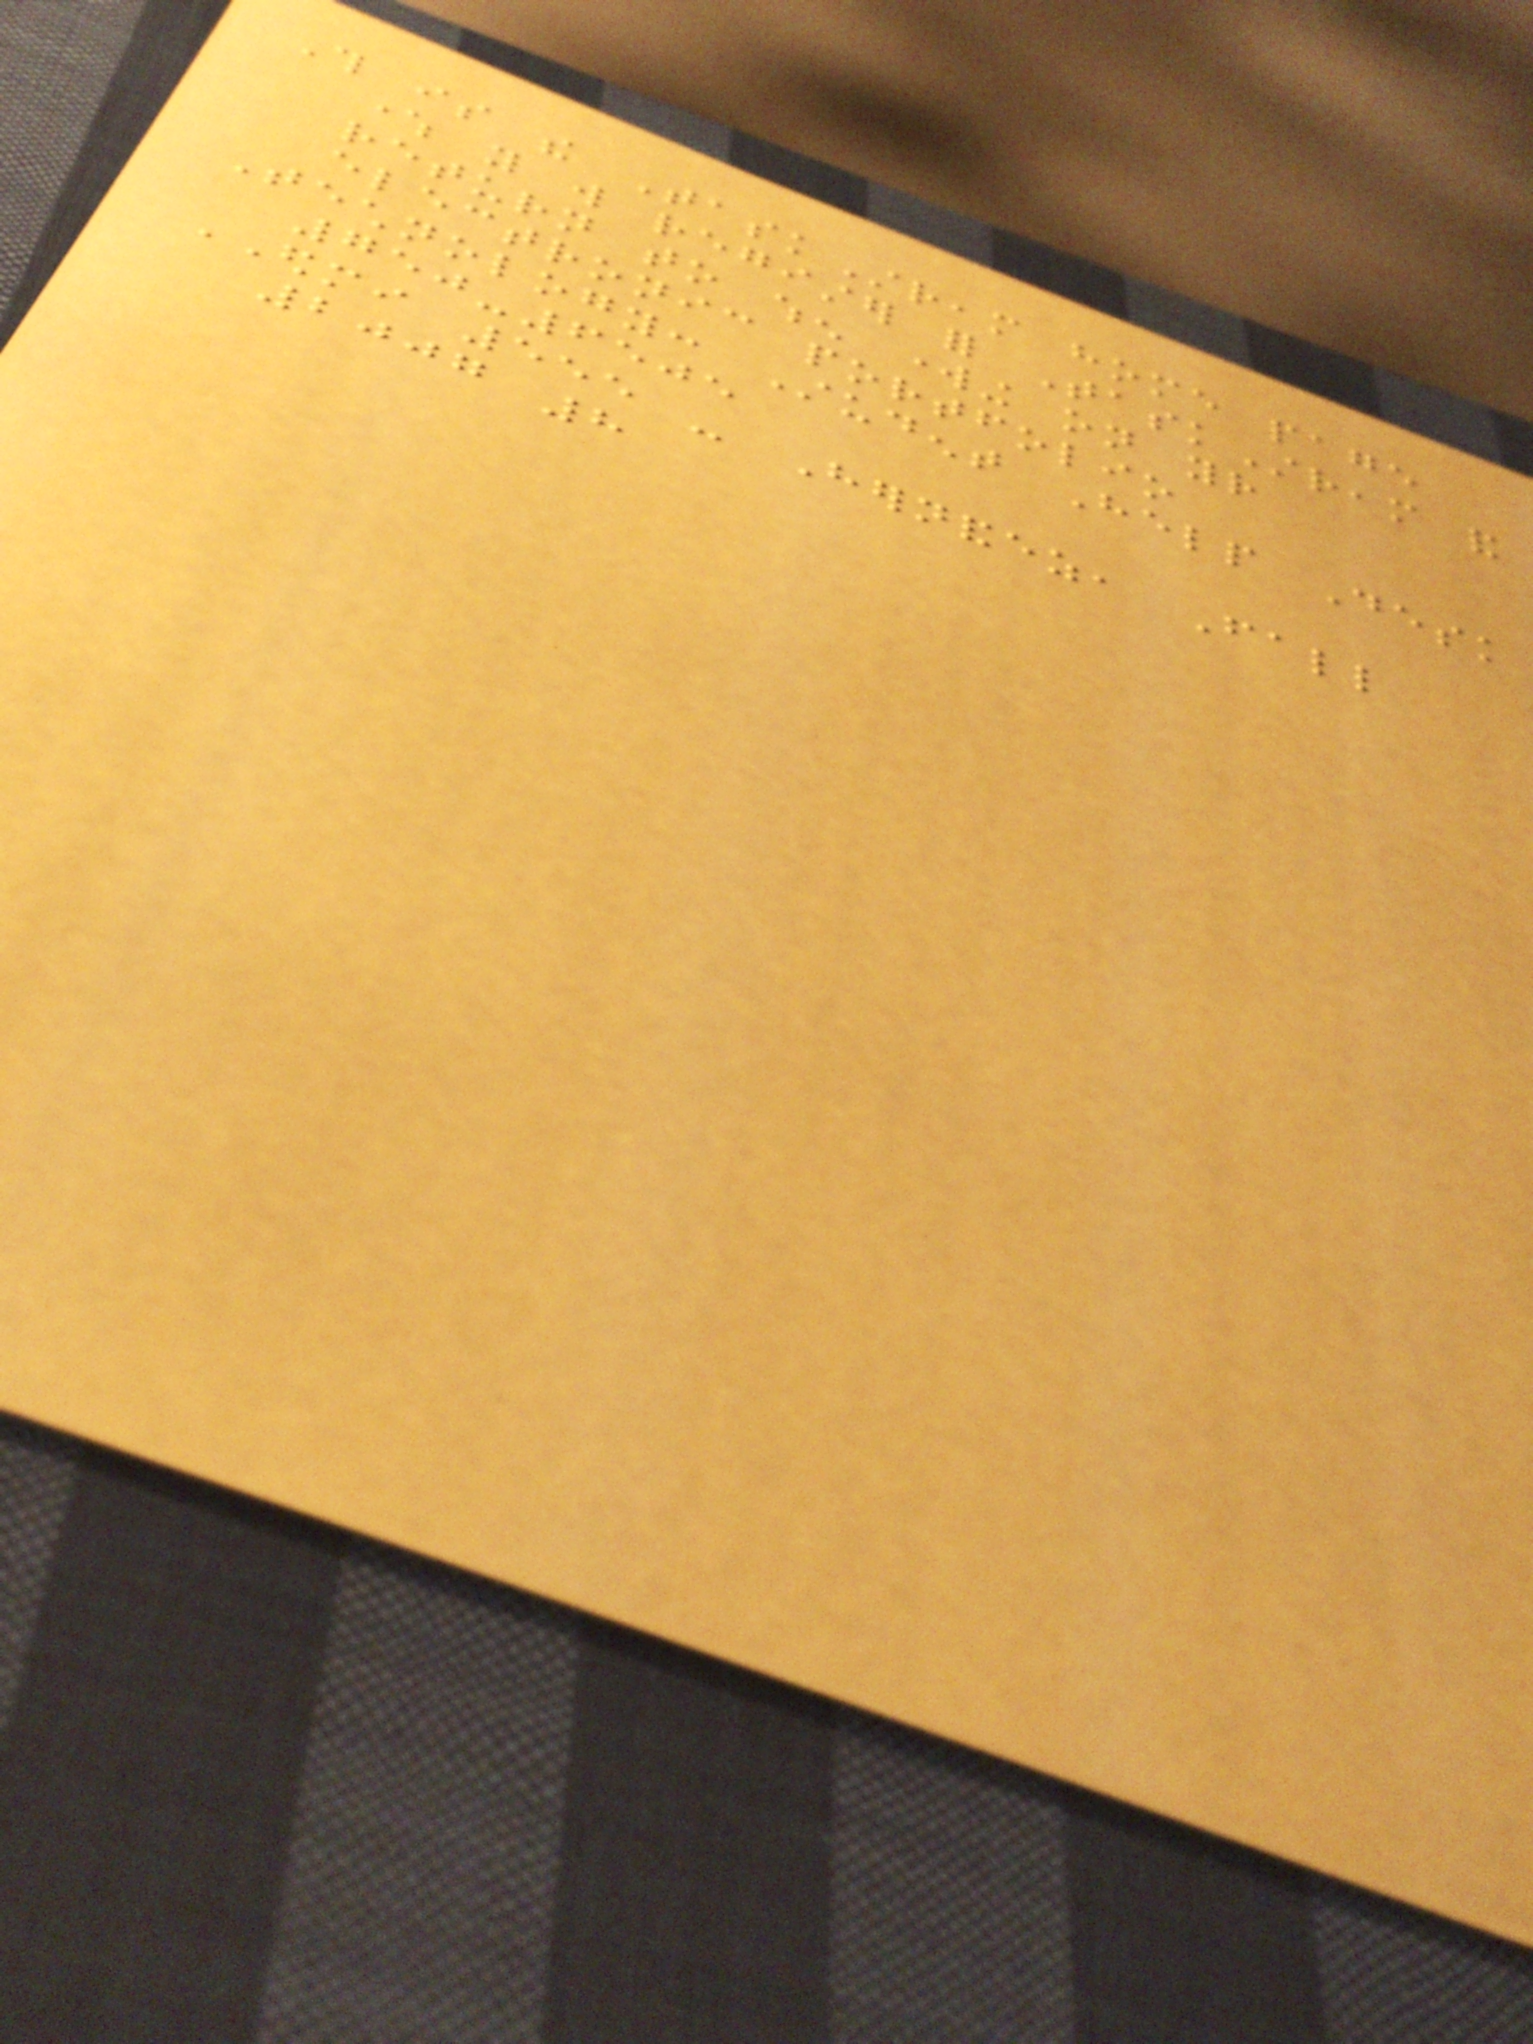This is the TaskStream home page
where you will register for TaskStream and
return to when working on your
electronic portfolio
Technology: Student Help Desk
750-6505
EDMI 555 - Hernandez, Fall
2007 8
